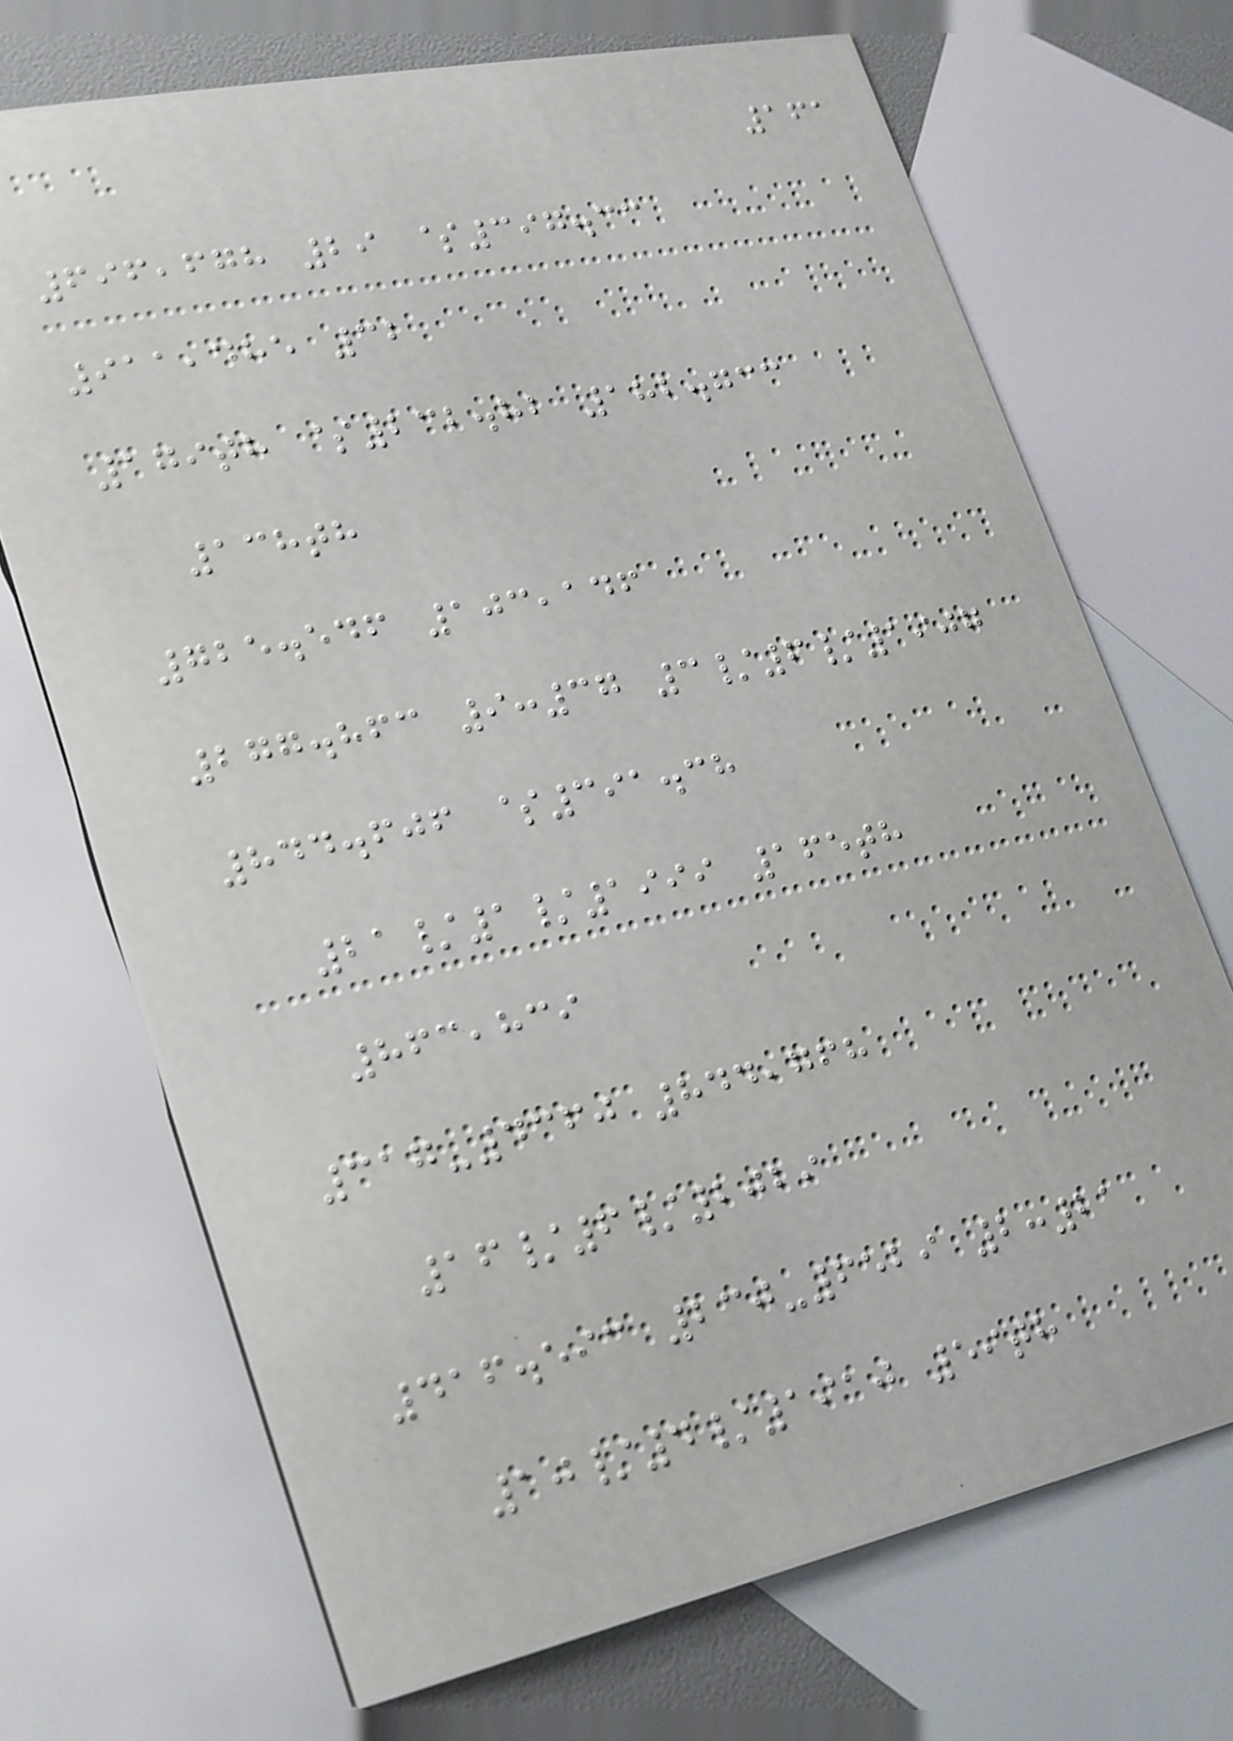161
696,678 29 $397.33
911,485 32
179th $232.82 182.733
138th
725.546 103,146
277.863 9:37 3/6/1907
844.606 $391.38
21/1/1999 165th
863,839
317-4360 844,768
16/6/2029
416.593 230-6529 2:21
10/4/1910 59th
